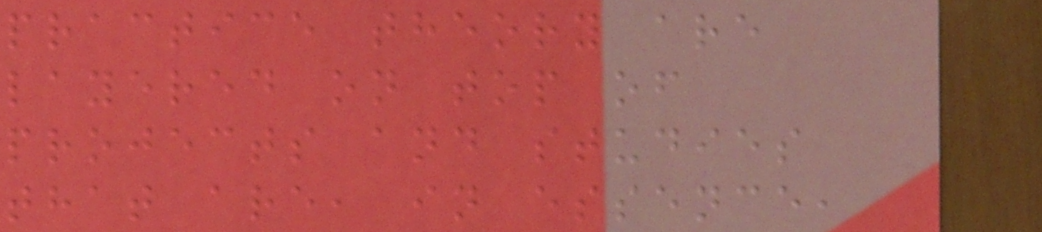practice theory are
layered on top of
projects and studies
that are, in essence,
